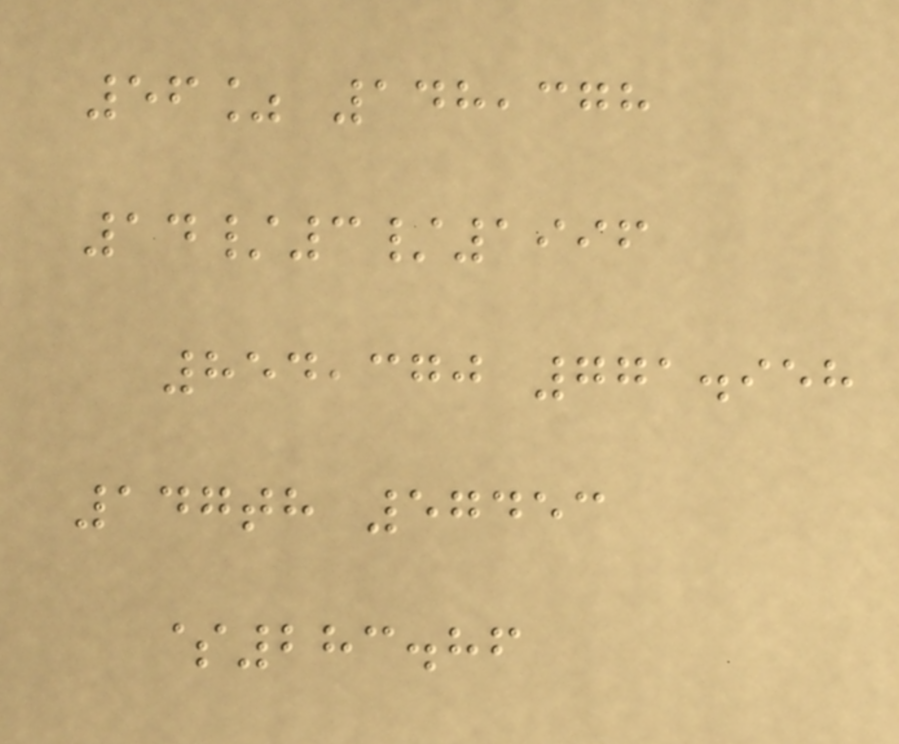56% 148,378
14/3/1996
854,370 771.958
147th 57453
$283.86
